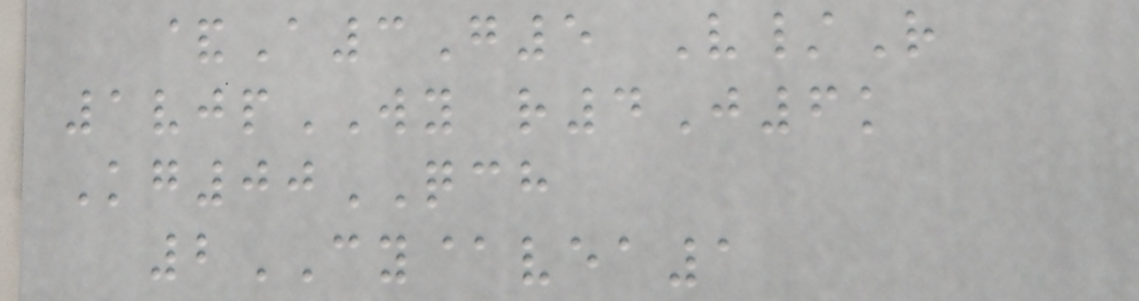&A3G5 V/R
1vjpWY r4J6k
Kg00QCH
2CY@vea1
